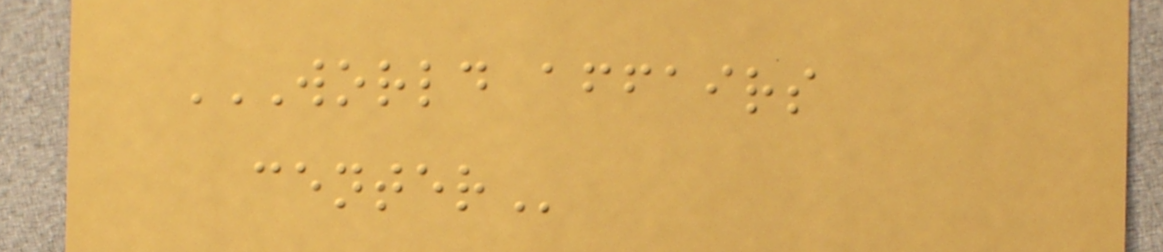WORLD AFFAIRS
CENTER
